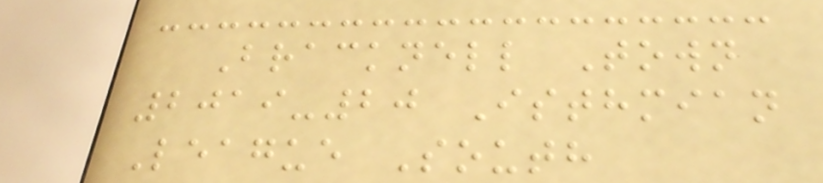Bracknell Town
2019-20 Isthmian
League South
